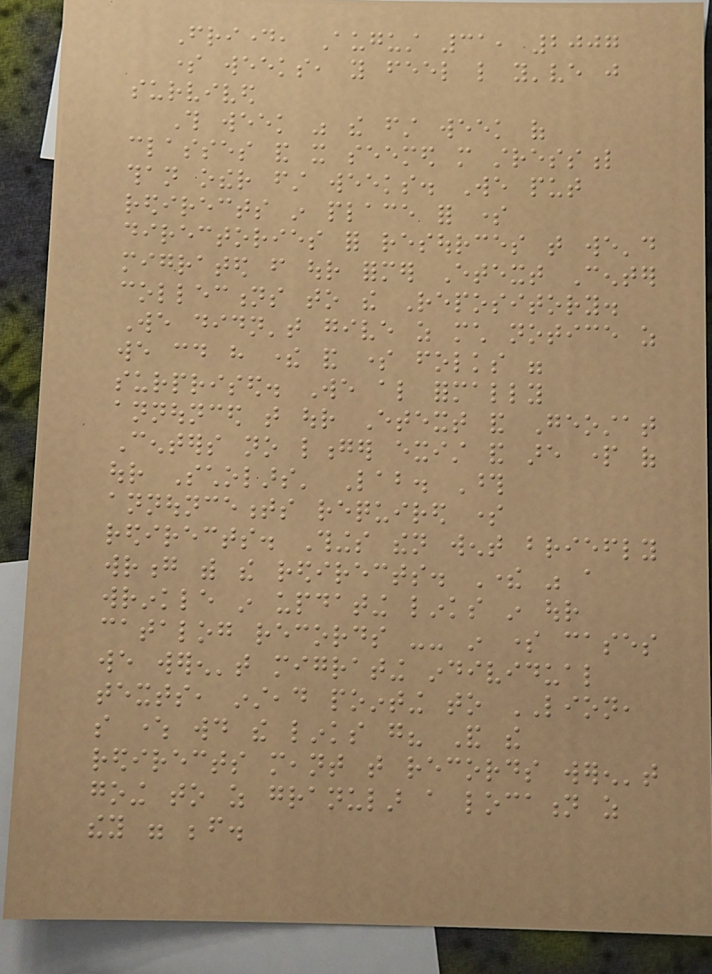Friday, August 31, 2007
some weeks, you feel like you've just
survived
This week was the first week of
classes and it seemed more stressful
than other first weeks. We put
redirects in place for some
directories for resources that we'd
migrated from our former Etext Center
collections to the Repository.
We didn't give as much notice as
we could have there and some folks were
surprised. We also formally
announced that our Etext and Geostat
Centers no longer exist and are part of
our Scholars' Lab. Those
announcements required some
redirects. Things then went briefly
wrong with the redirects. There was a
wrinkle in updating links in our
catalog records -- in some cases
we weren't migrating individual
texts, instead pointing to LION,
so where would the links go? And the
redirects meant that records weren't
going to as granular a location as
they were before.
